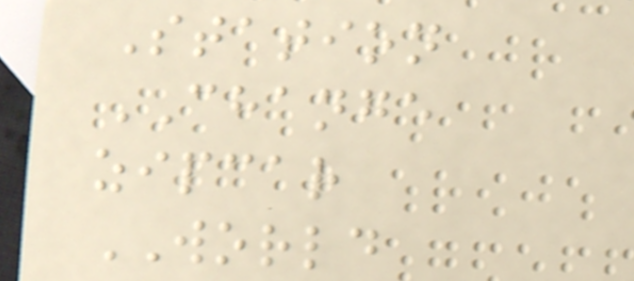Station
CHANGE
zipcar
WORLD
